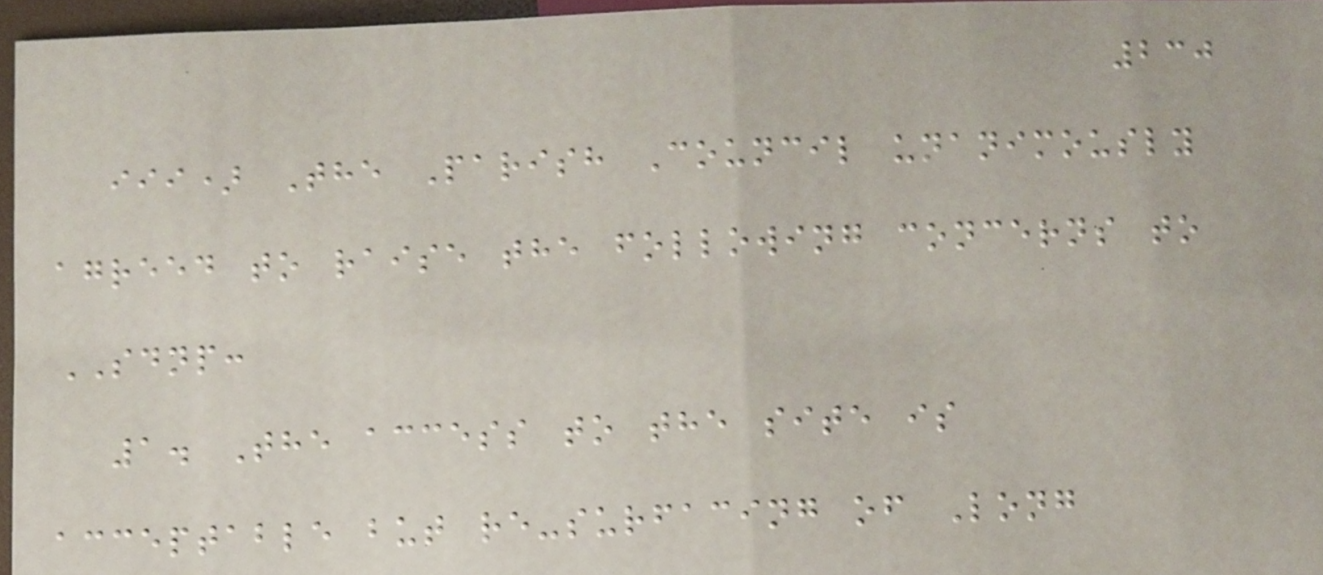230
iii) The Parish Council unanimously
agreed to raise the following concerns to
SDNP:
1. The access to the site is
acceptable but re-surfacing of Long
